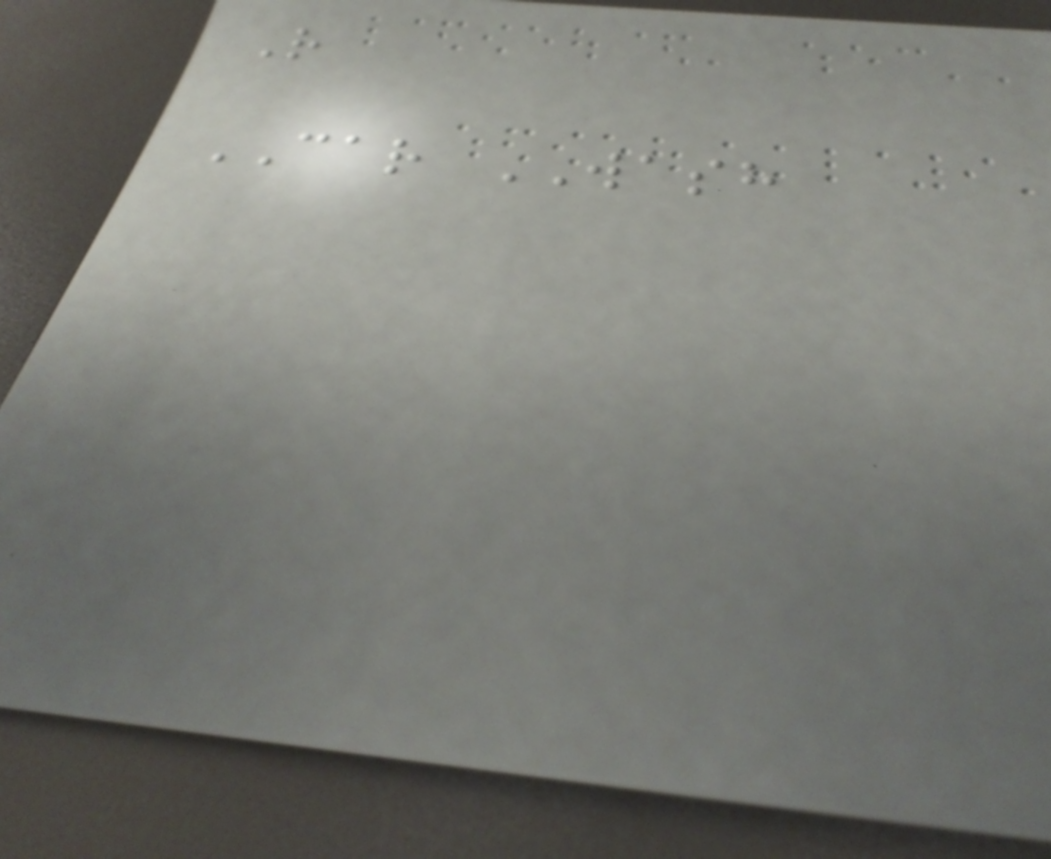R
CAR WASH
